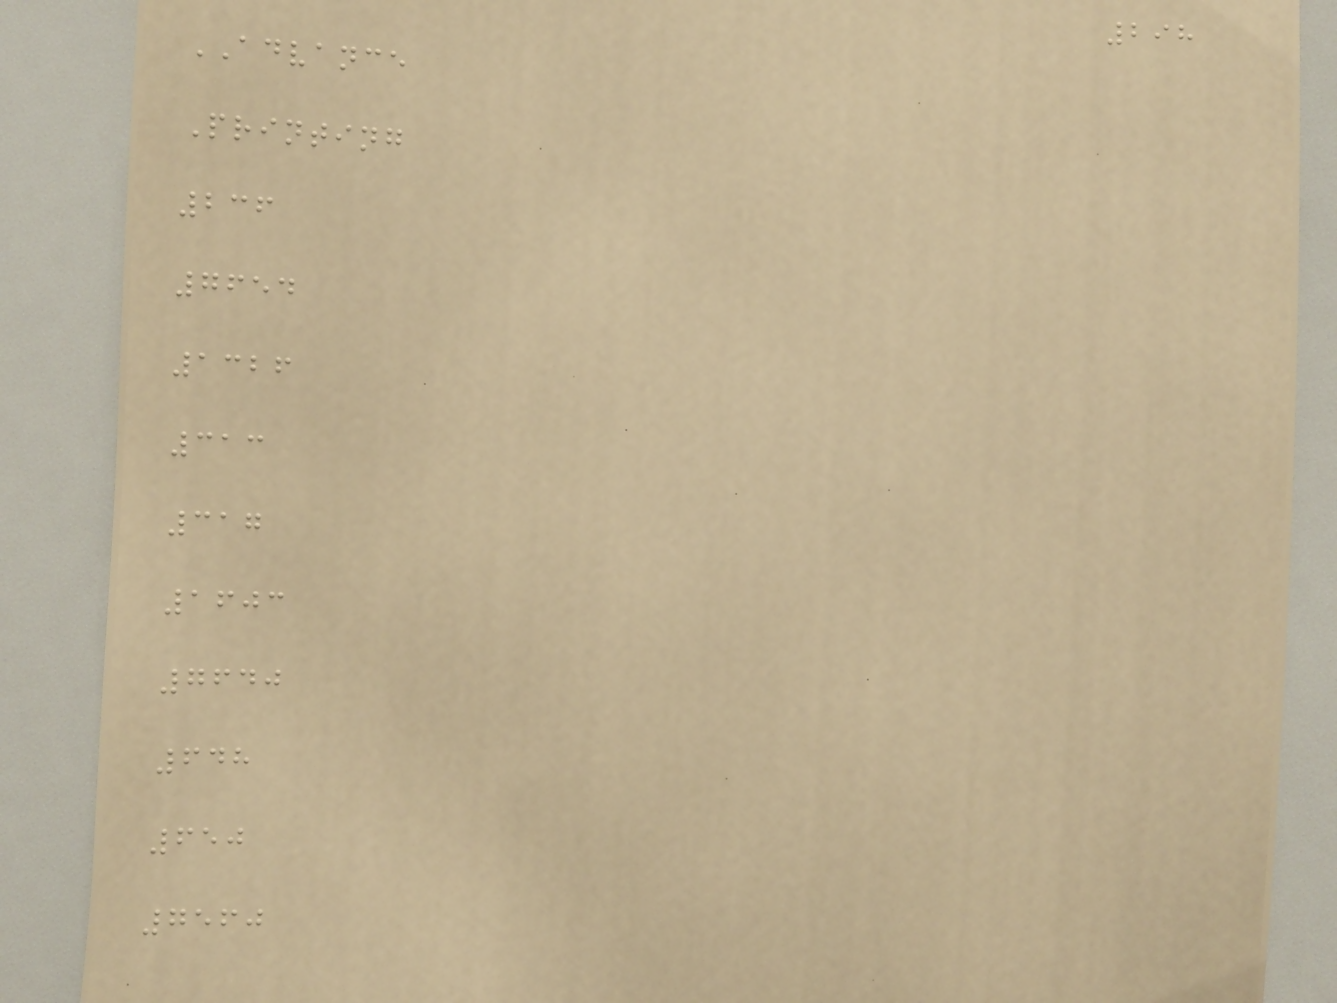298
ADVANCE
Printing
236
7654
1326
313
317
1603
7640
648
650
7560
